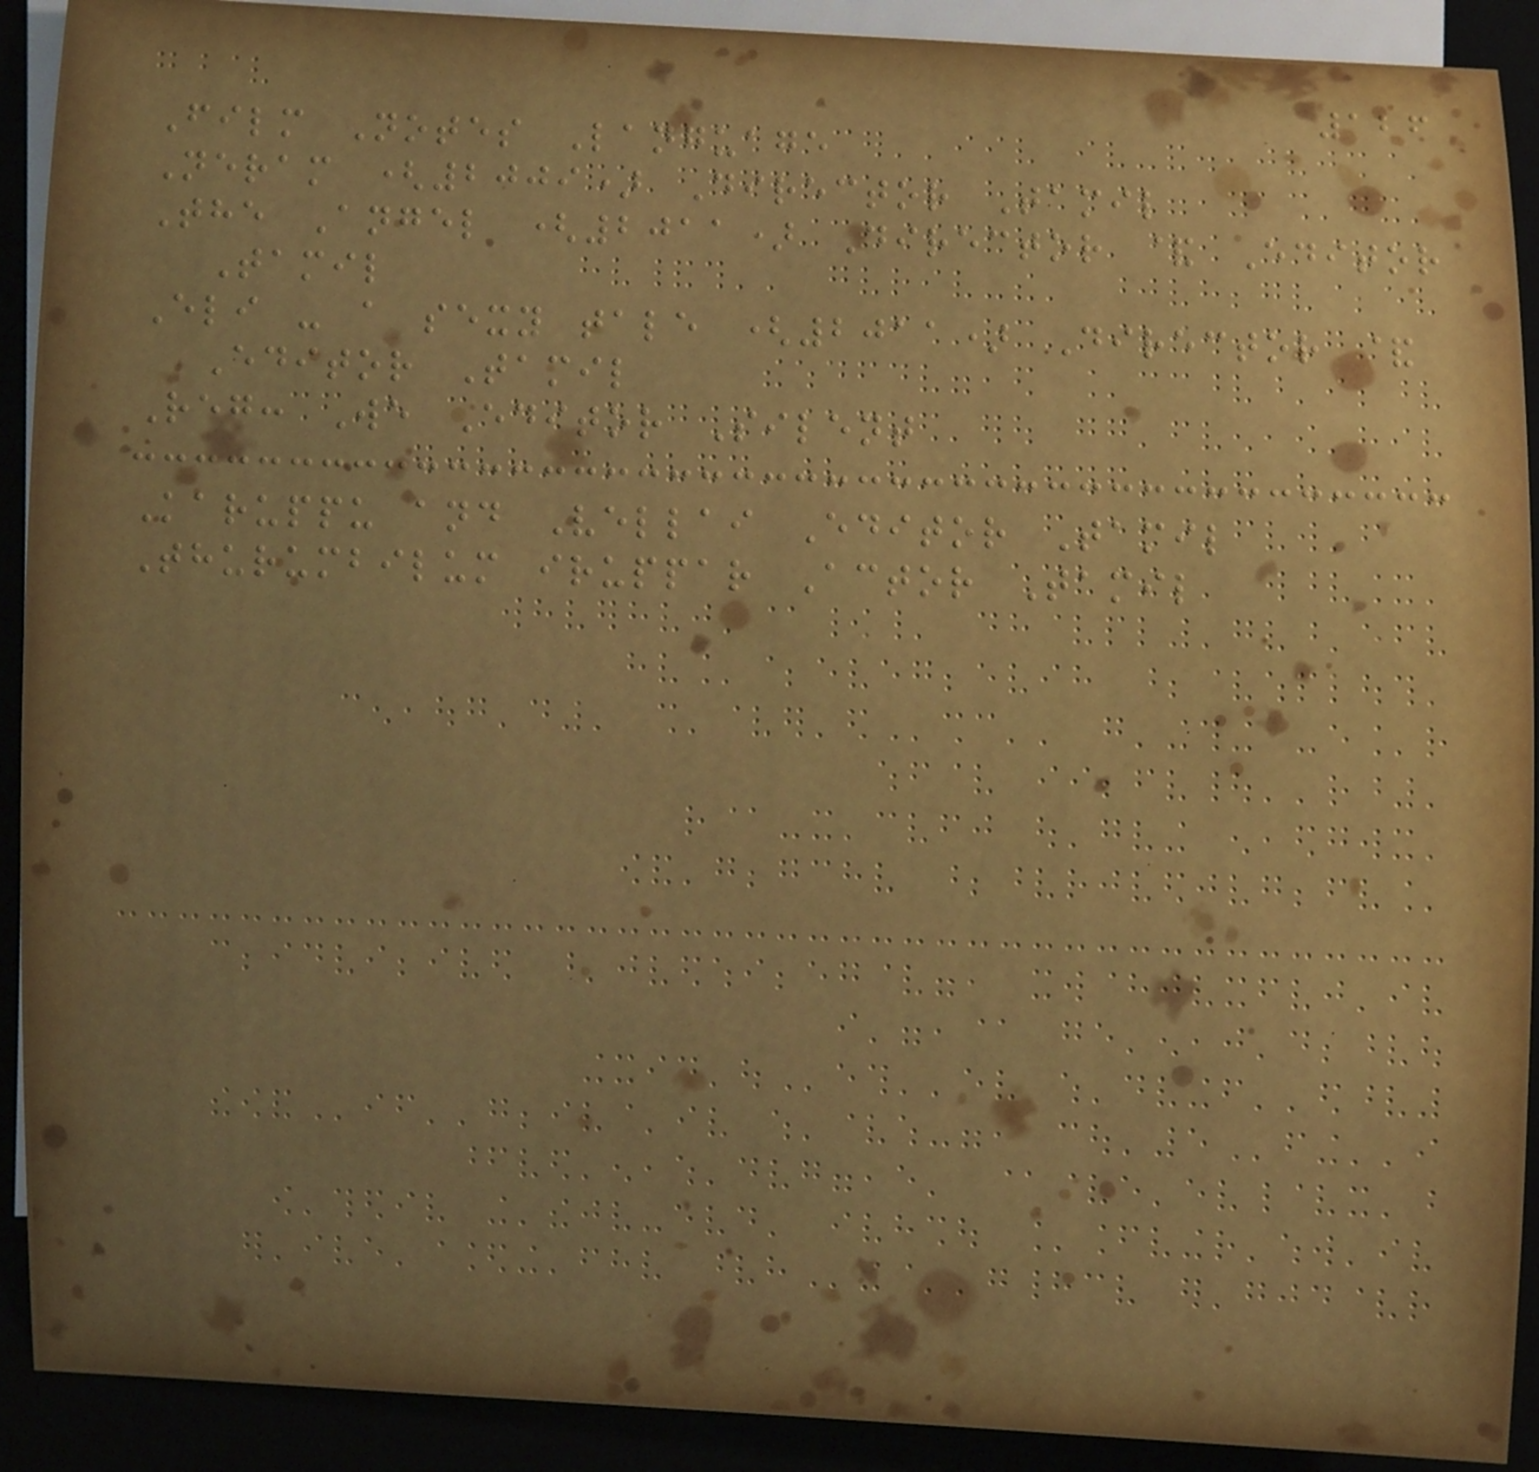126
Film Notes Language
Neram (2009) Director Tamil
The Angel (2011) Director & Editor
Tamil
Eli - a sexy tale (2011) Director &
Editor Tamil
Reg: We Editor Silent
Karuppu and Vellai Editor Tamil
Thurumbilum iruppar Actor Tamil
